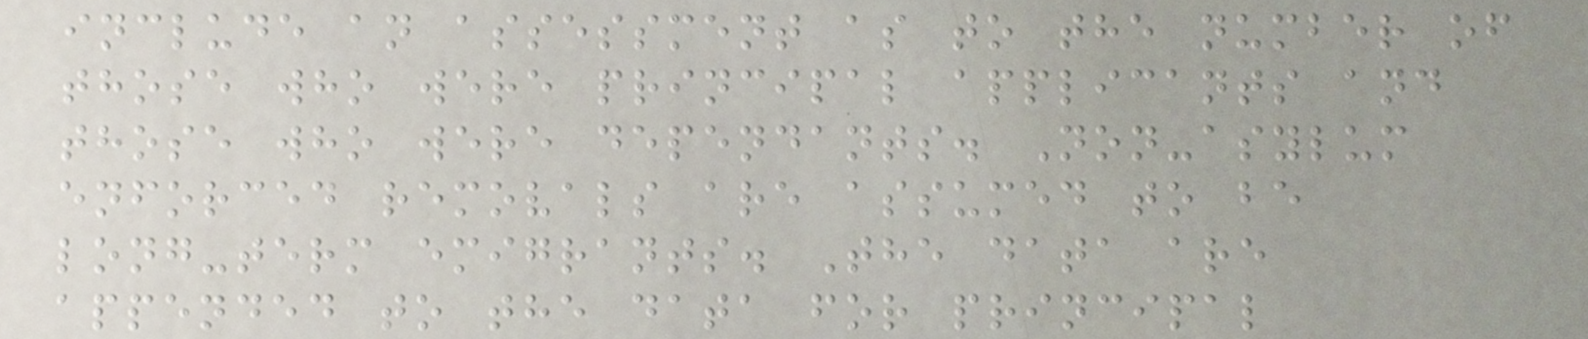include an assessment as to the number of
those who were principal applicants and
those who were dependants. Non-asylum
enforced removals are assumed to be
long-term emigrants. The data are
appended to the data for principal
